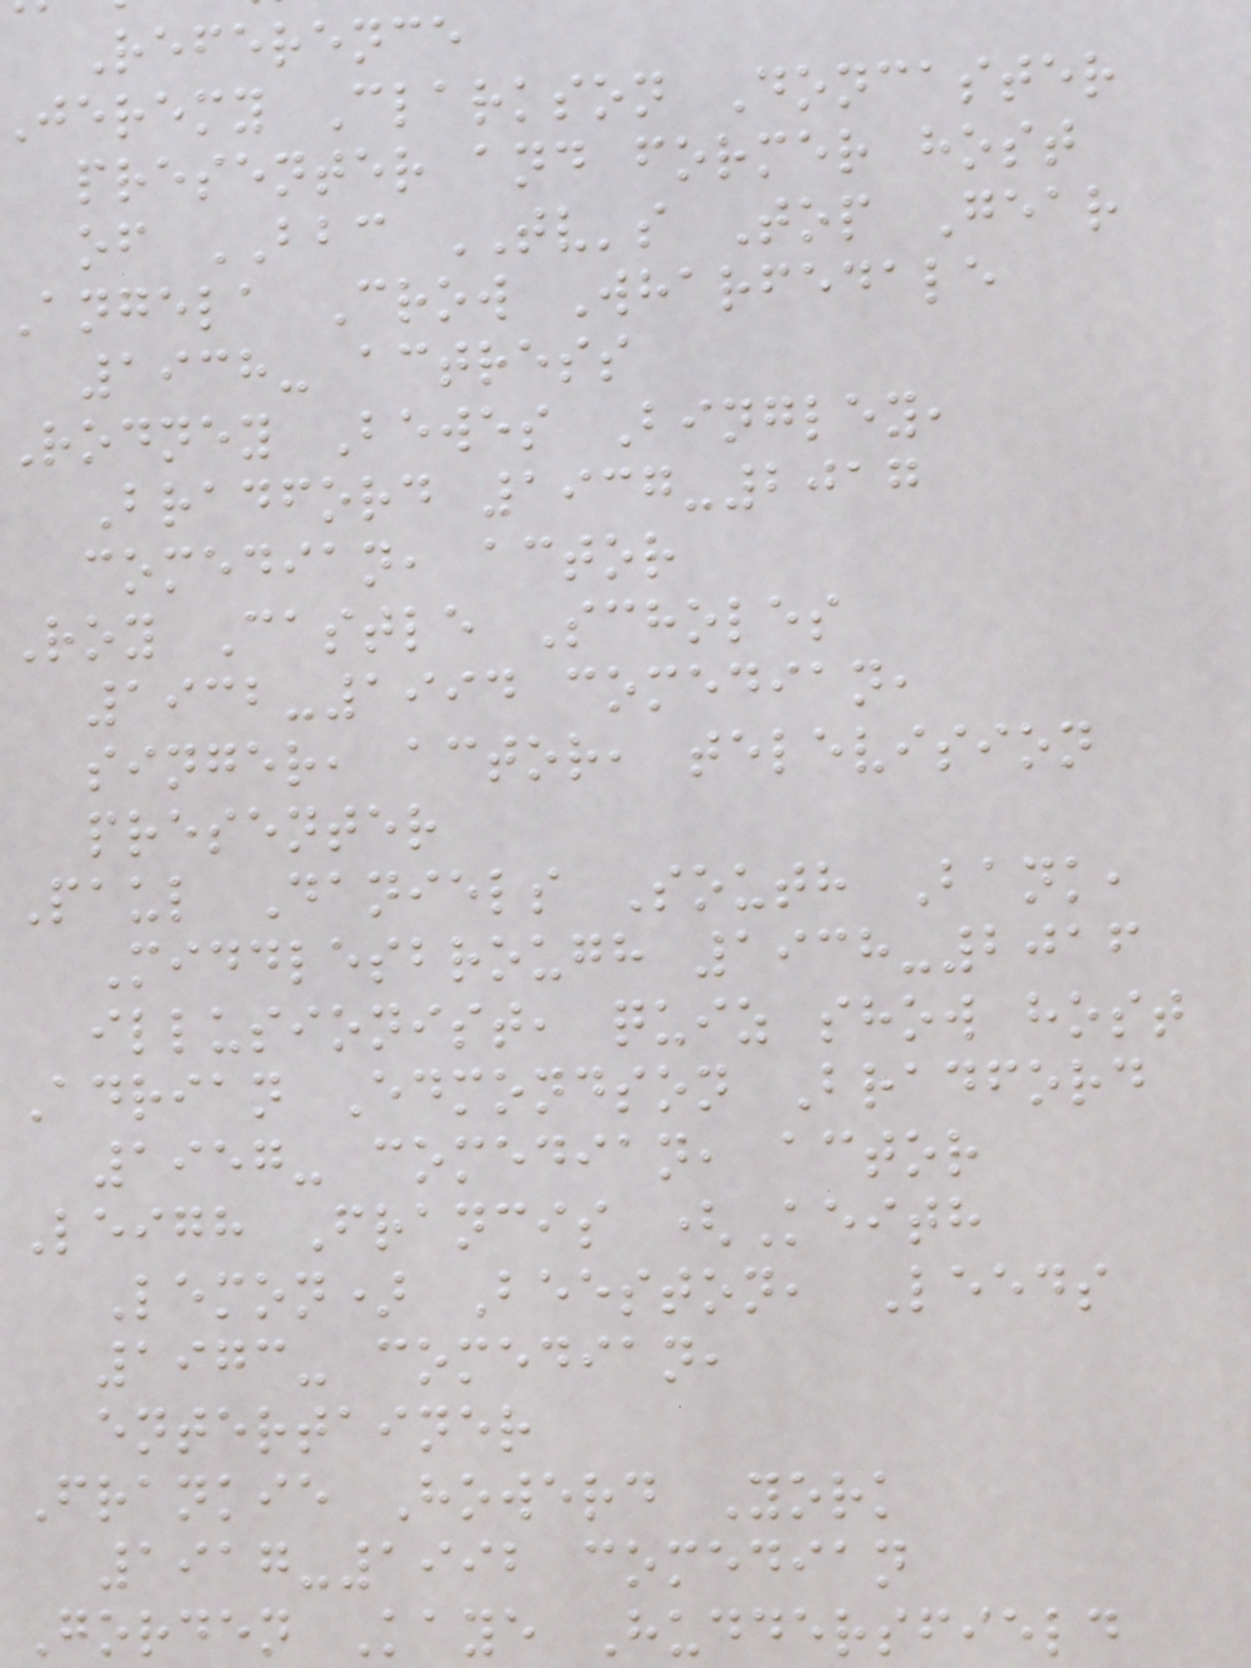Reference
jeremy Clarkson Doncaster
presenter and former host
of BBC TV's Top Gear
angela Crow Wharfedale
1938- actress
Rodney Bewes Bingley,
Bradford 1937-2017
comedian, actor
Roy Castle Scholes
1932-1994 comedian,
singer, actor, television
presenter
Paul Daniels South Bank,
Middlesbrough 1938-2016
illusionist, quiz show host
Adrian Edmondson Bradford
1957- comedian, actor
Leigh Francis (Keith
Lemon) Beeston, Leeds
1973- comedian,
entertainer
Frankie Howerd York
1917-1992 comedian
Gorden Kaye Huddersfield
